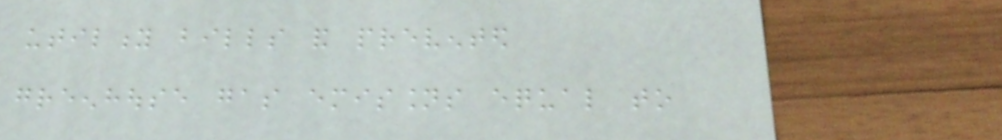utility bills and prevented
greenhouse gas emissions equal to
